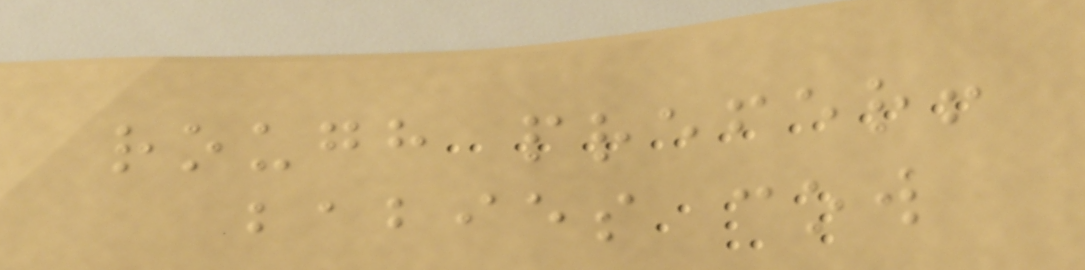rough prefer!
babies cow
